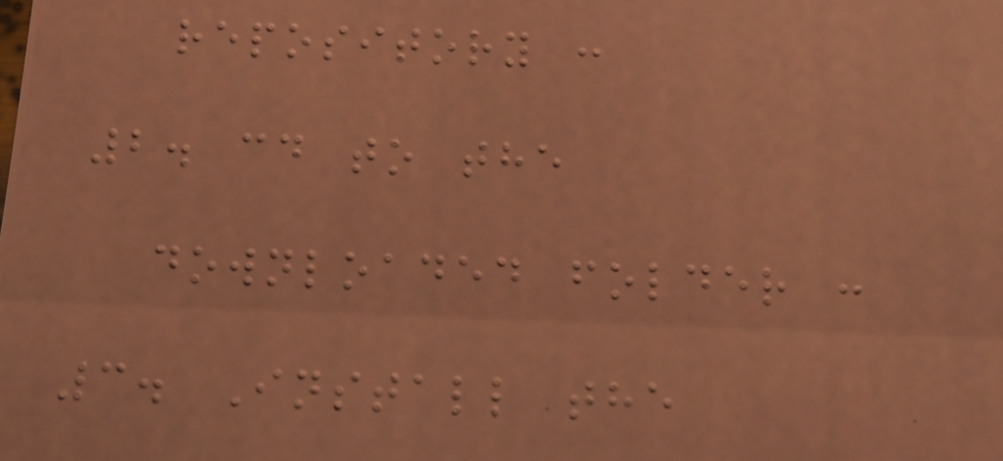repository :
2. cd to the
downloaded folder :
3. Install the
